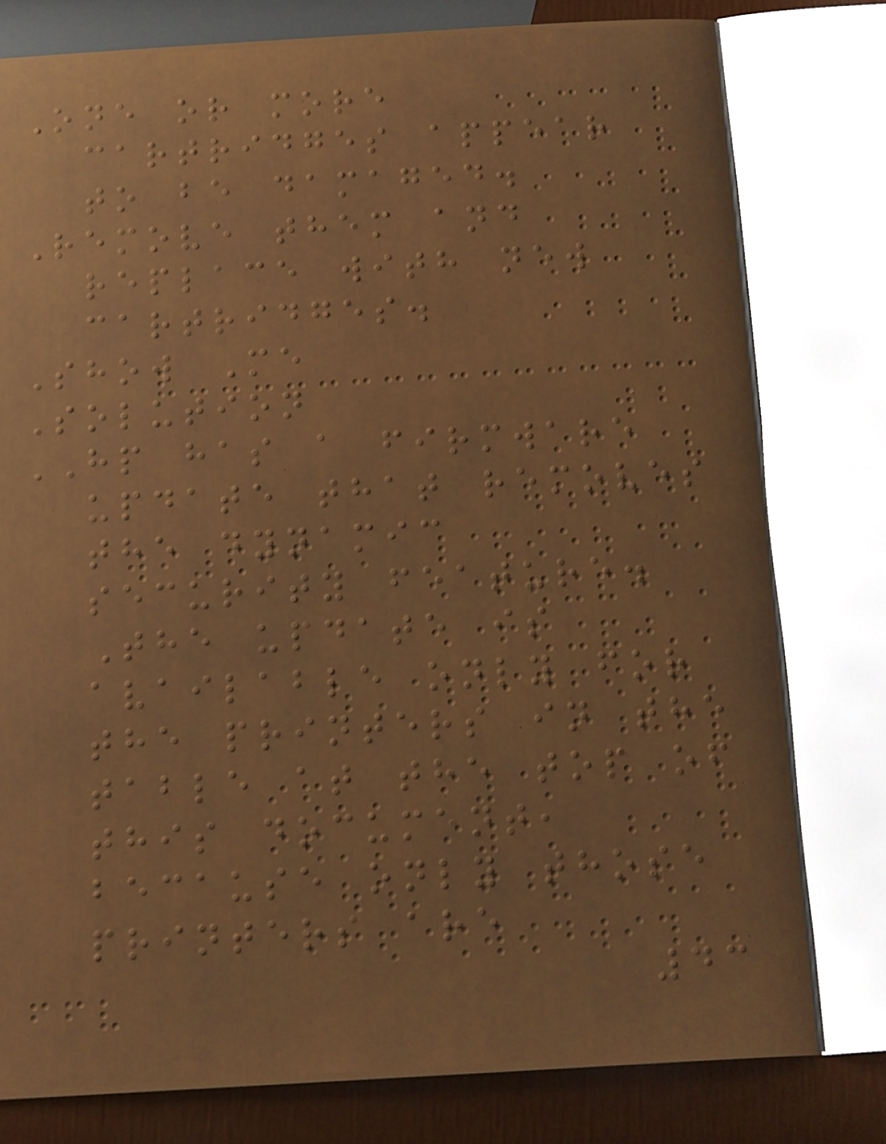One or more
cartridges appear
to be damaged.
Remove them and
replace with new
cartridges.
Show Me
Solution
HP has a firmware
update that removes
the dynamic
security feature.
The update is
available only for
the printers in the
table at the top of
this document,
because only those
printers are
43
